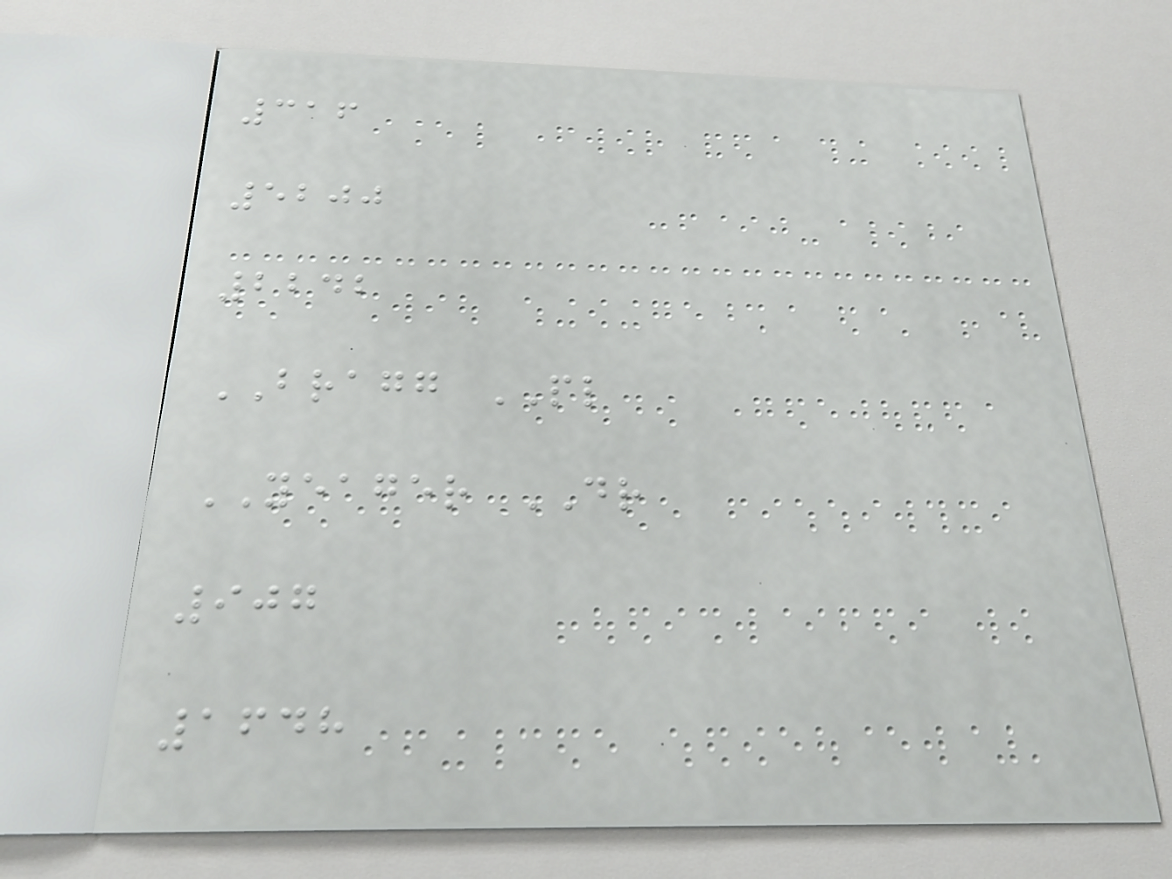316
5200
2242
BRAGG PL
YEAGER DR
907
1648
